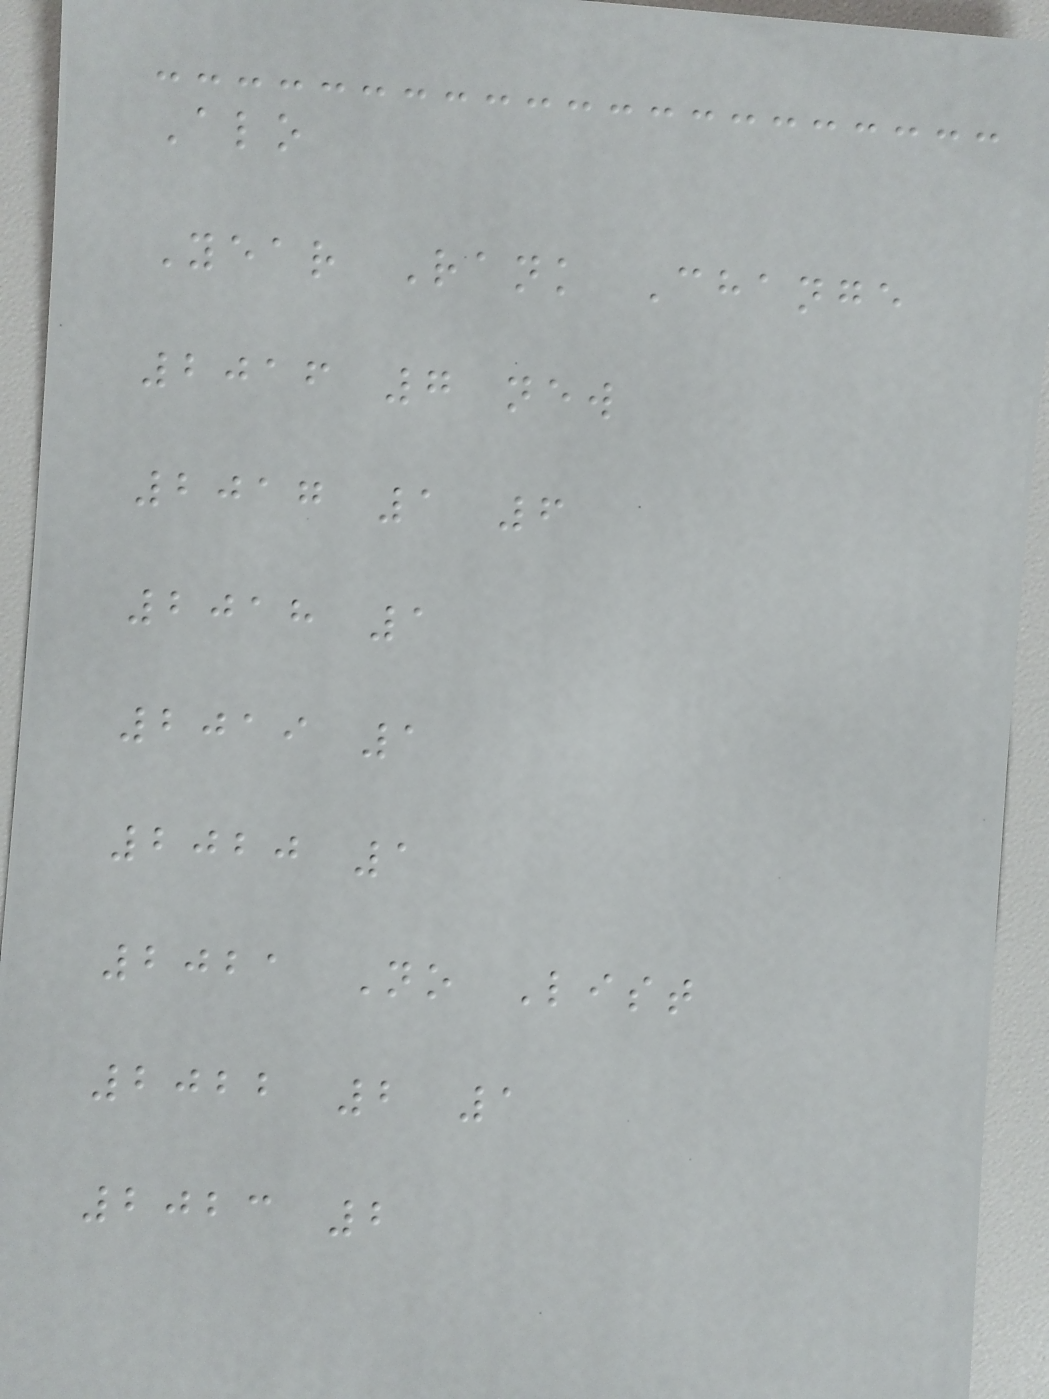Alo
Year Rank Change
2016 7 new
2017 1 6
2018 1
2019 1
2020 1
2021 No List
2022 2 1
2023 2
